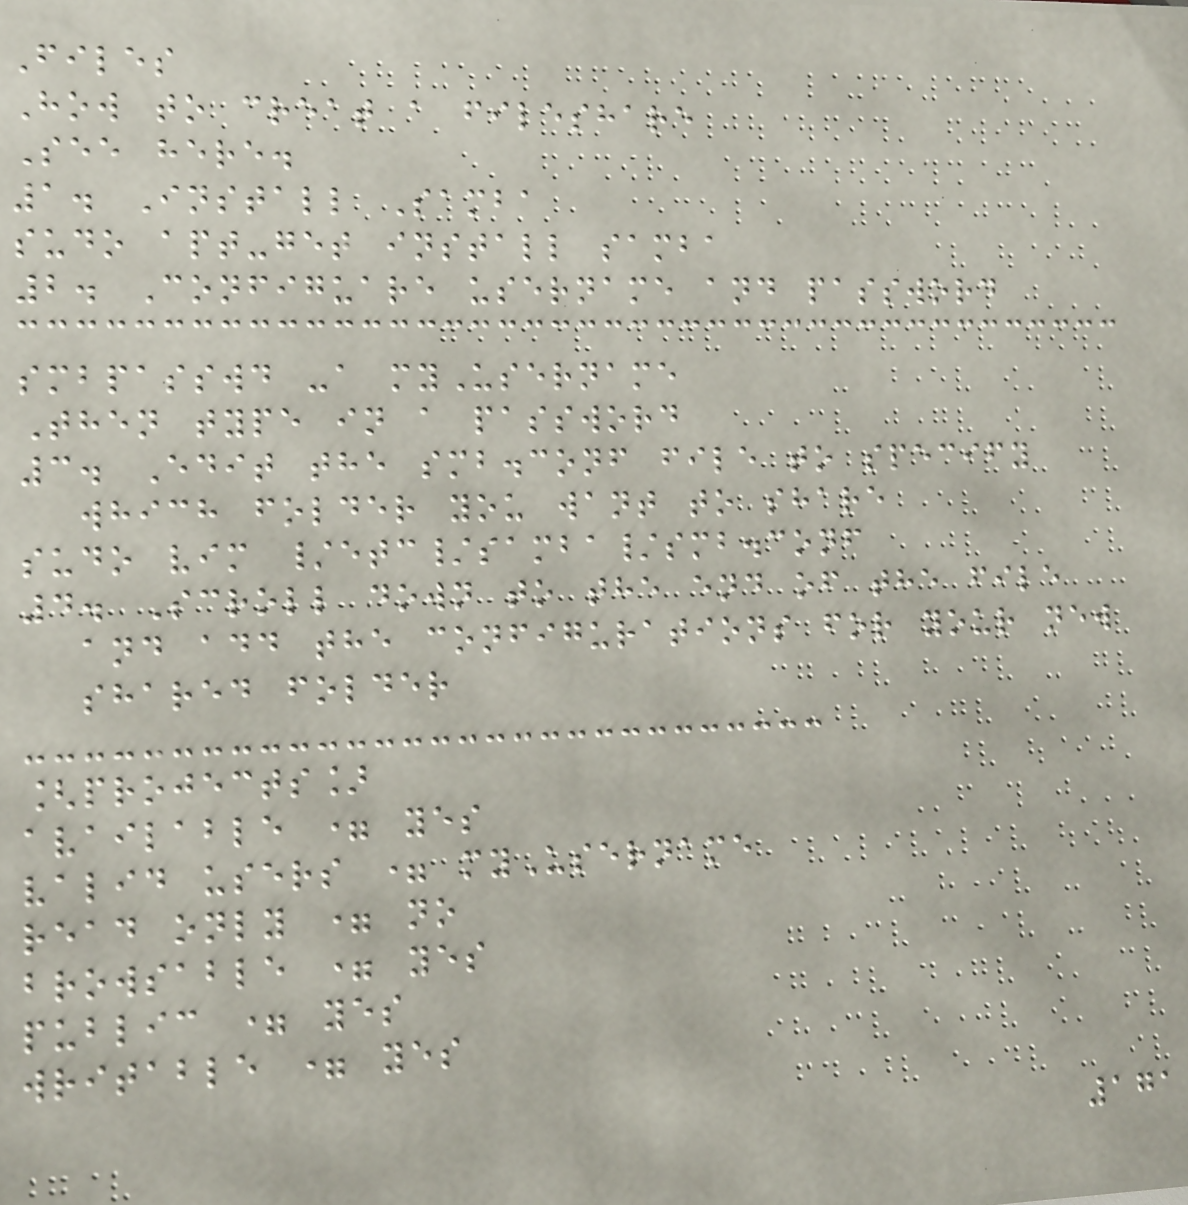Files
How to creat a fileshare
See here.
1. Install Samba
sudo apt-get install samba
2. Configuare username and password
smbpasswd -a myUsername
Then type in a password
3. Edit the smb.conf file to specify
which folder you want to share
sudo vim /etc/samba/smb.conf
4. Scroll down to the end of the file
and add the configurations for your new
shared folder
[projects]
available = yes
valid users = myUsername
read only = no
browsable = yes
public = yes
writable = yes
171
